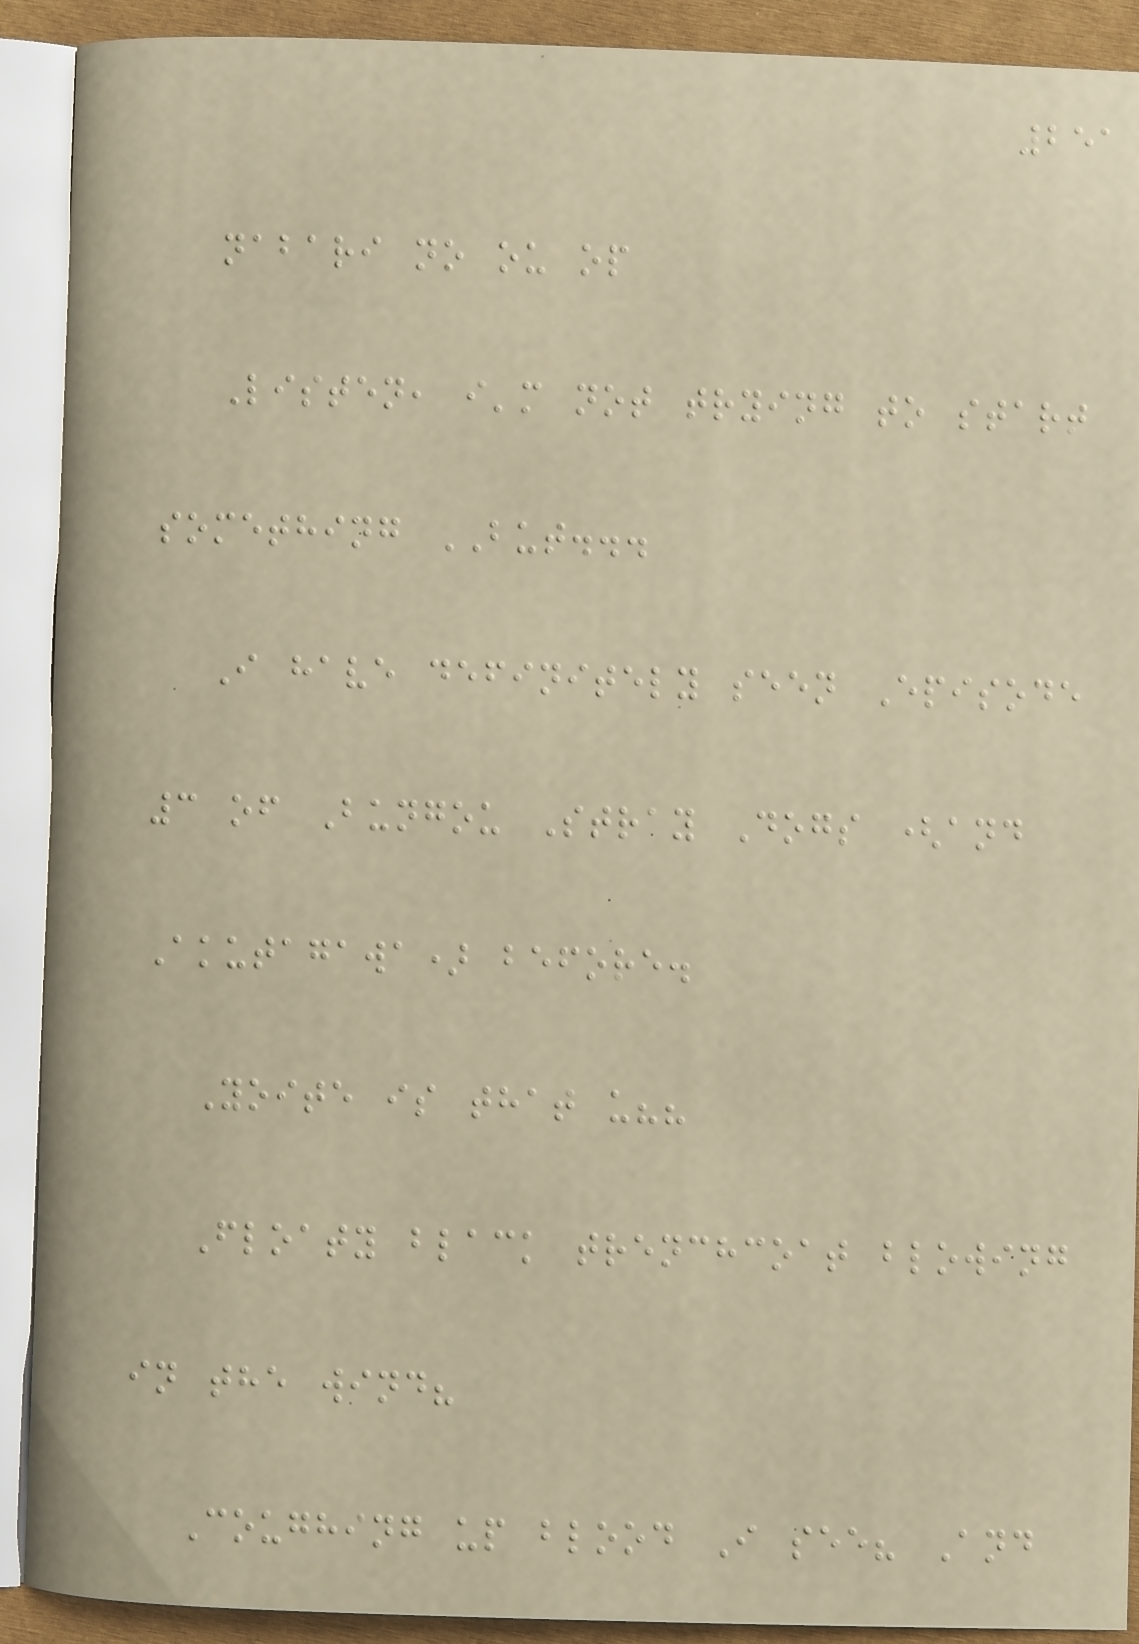251
nabari no ou op
Listen, i'm not trying to start
something BUT...
I have definitely seen Episode
3 of Bungou Stray Dogs (and
Akutagawa) before.
Yoite is that u??
Floaty black trenchcoat blowing
in the wind?
Coughing up blood I see? And
